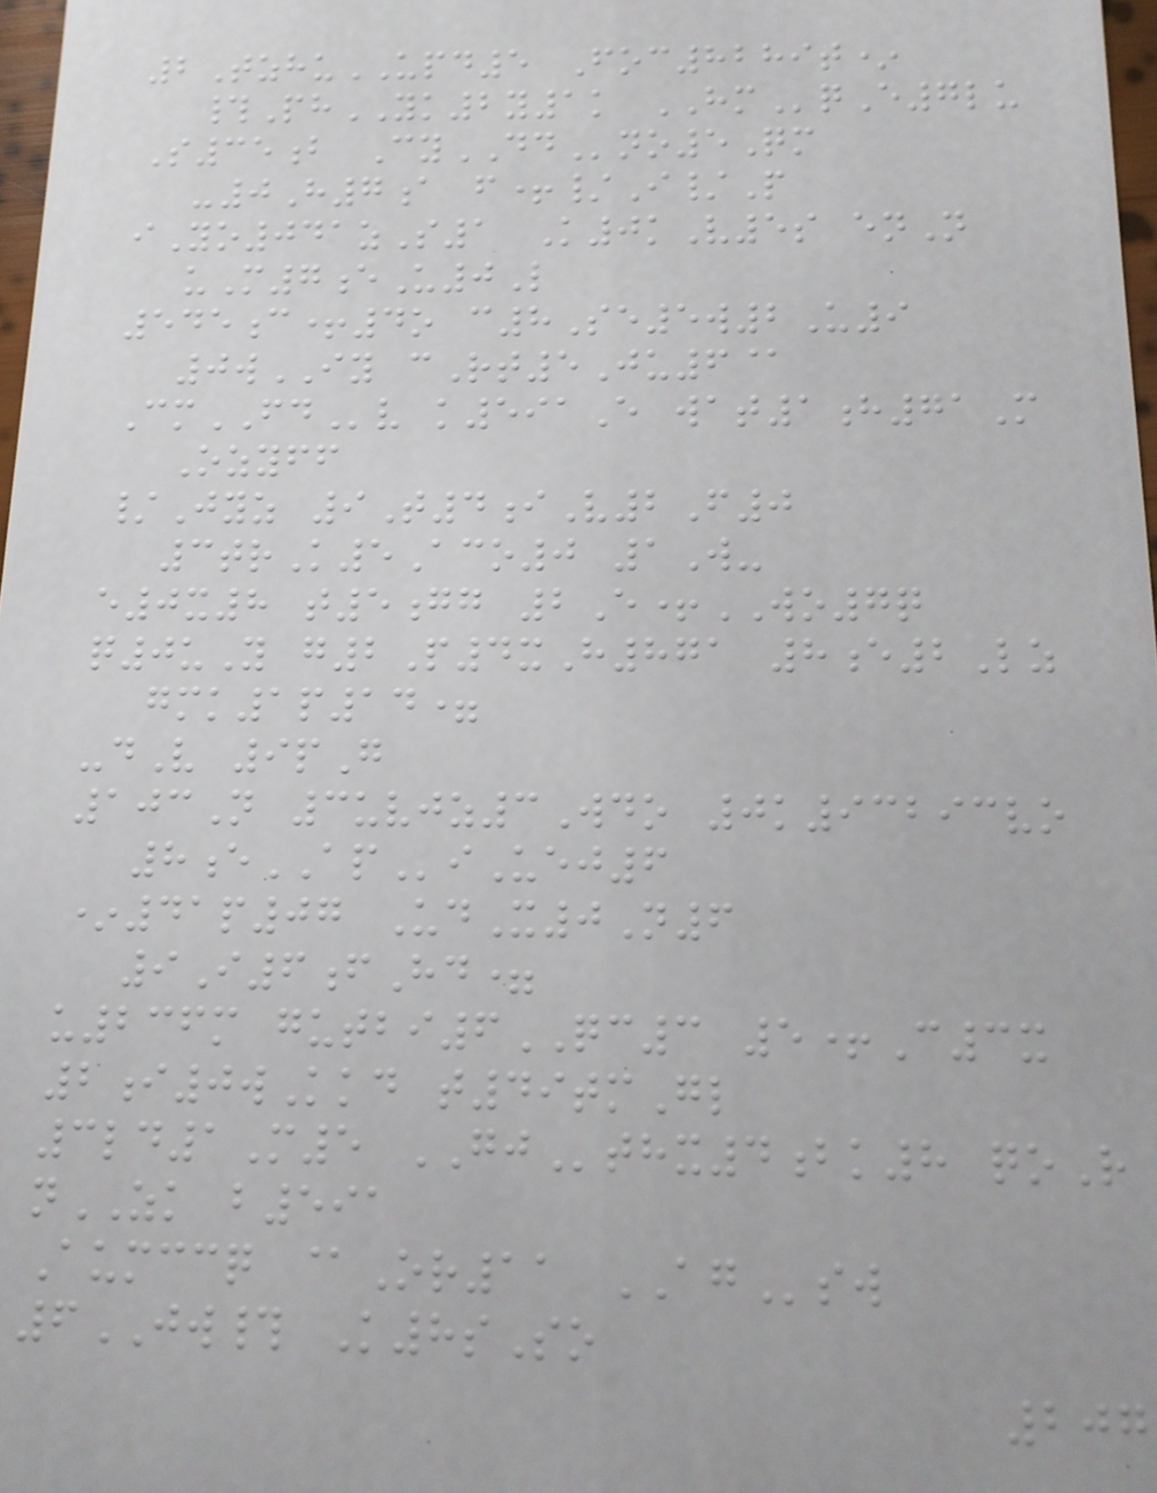2TzhuUPD5 Foc8289t*
#PhYK2y1k HMqE7lu
S35b CyDDno5Qm
-0H7a f+/I/P
iYo041zS1 K0kV5s enN
uM7eU0L
545c+4o c8Se5w2U9
0wIY cRt5Ju6@
CmFDv k591E wat1h71M
Ozyff
/Jyz 9T4iV2F0
3trK5Aco0 1W-
e0x8 t5gg 2E+WO7q
q0uY g2P4xH871 8e2Lz
gmk1p14=
-dV 9pG
103N 3uvjz3Wdo 0k93293vo
8eAPiUej6
*41p07 UdX0N6
9I6fHd=
u236m gutbi6QC3 5+C3x
2i0wKkd t49tmGl
3ld1M5 GJthx4bk8 qoR
nZK b591
Aumccq @Or11 AGsw
6JW# K8sSo
207
